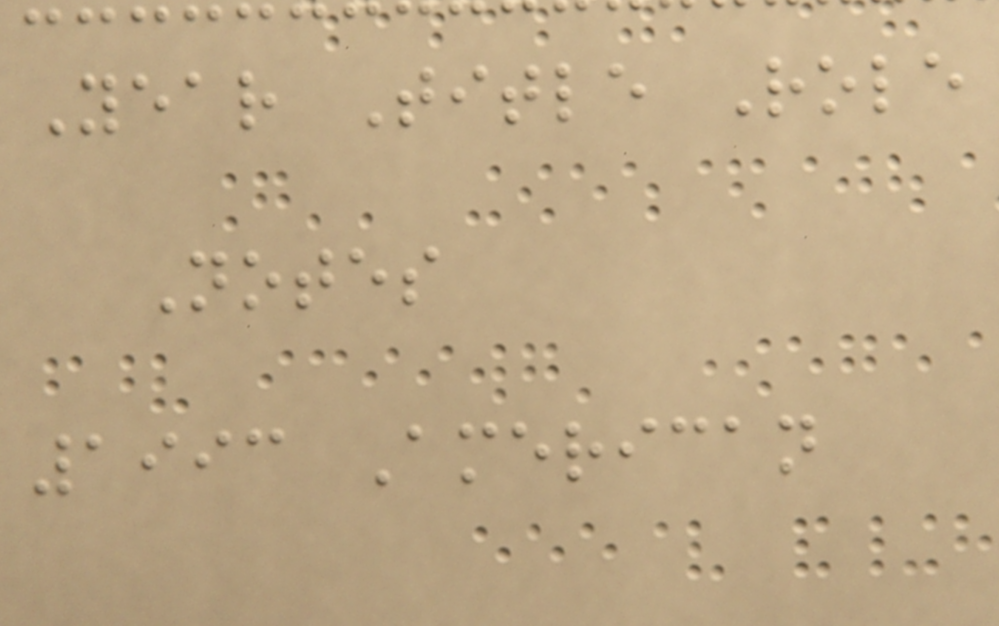Year Title Role
Notes
1993 American
